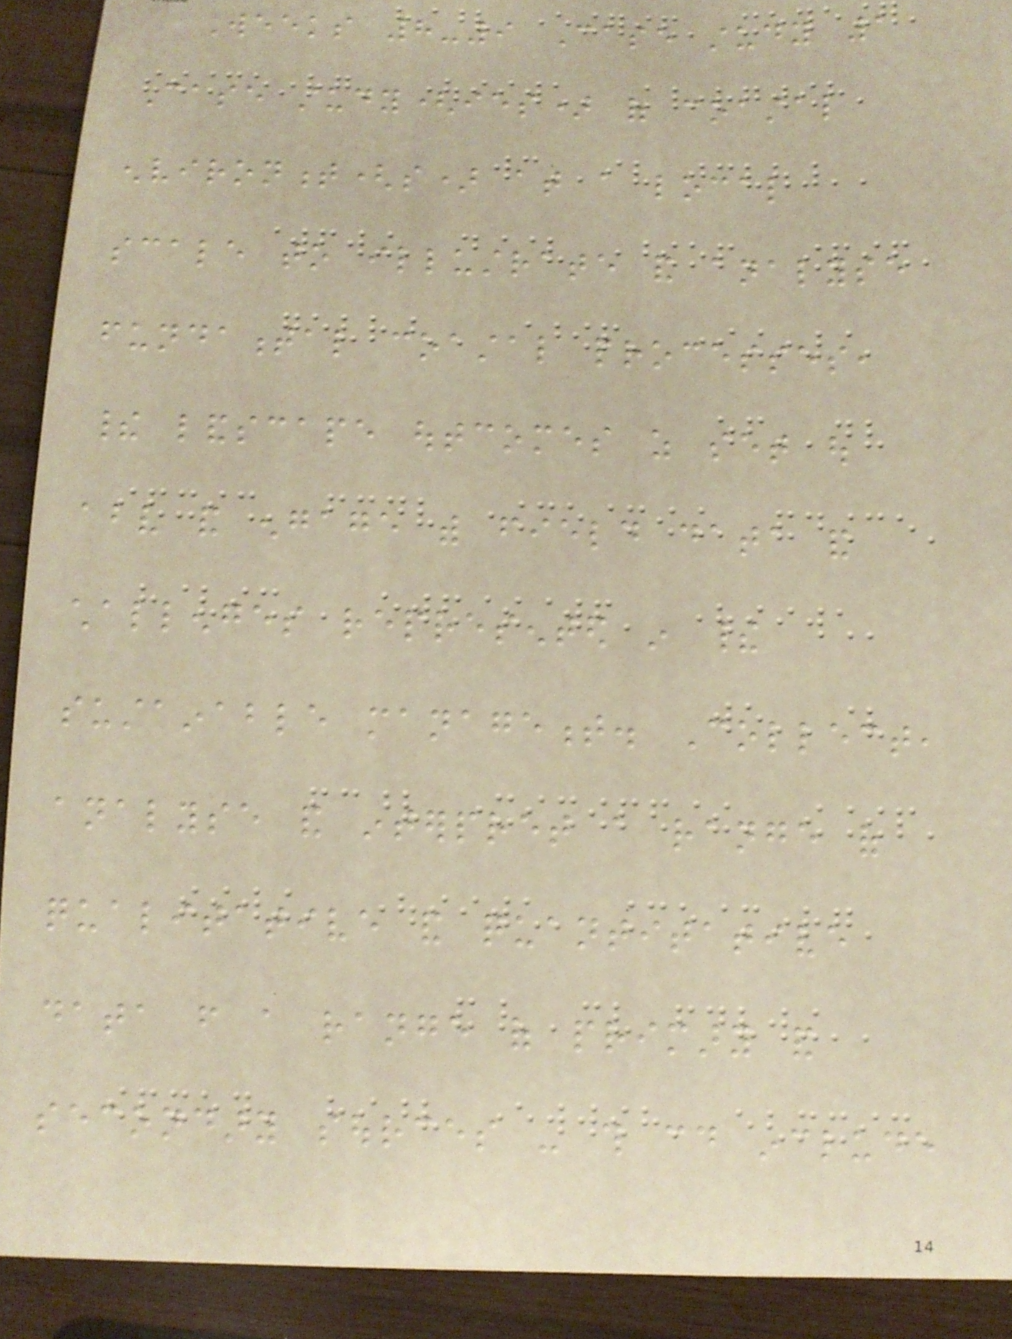Weeks 8-9 Case study 1
Case study(ies) of coastal
environment(s) at a local
scale to illustrate and analyse
fundamental coastal processes,
their landscape outcomes as set out
above and engage with field data and
challenges represented in their
sustainable management. Collect,
analyse and interpret a range of
qualitative and quantitative
data from a range of primary and
secondary sources - this could include
